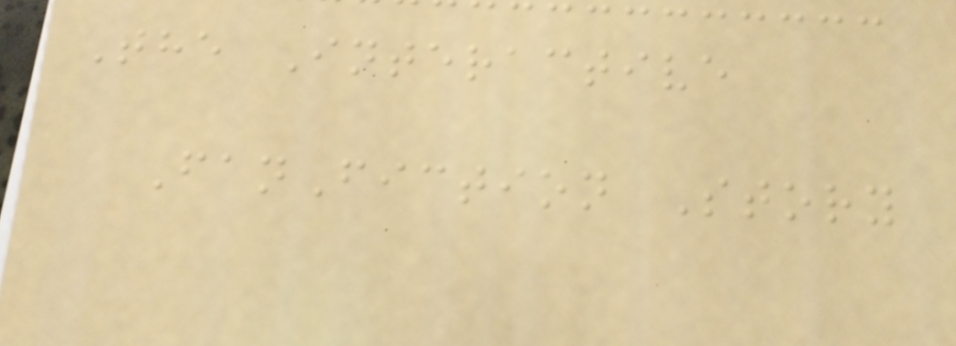The Interactive
FanFiction Story
